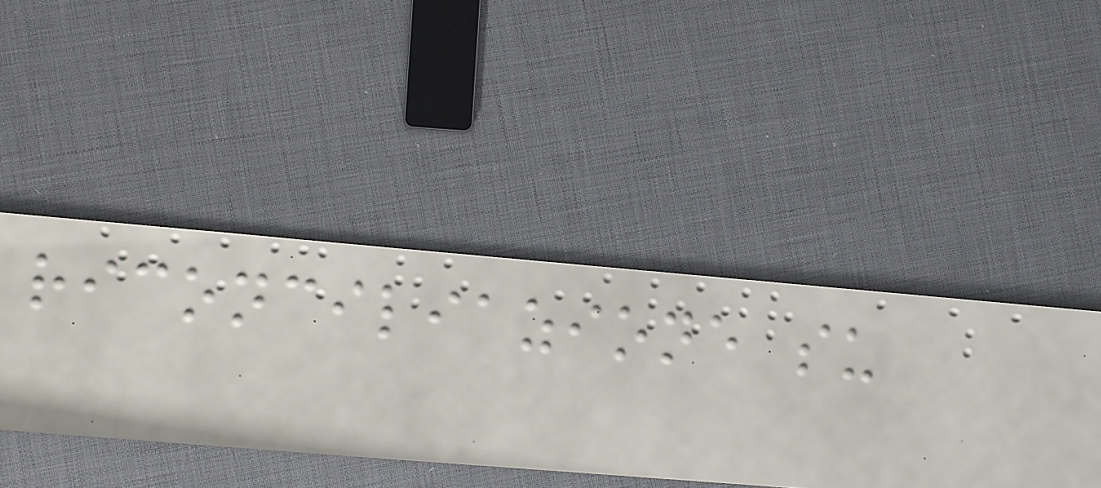riconciliazione su
